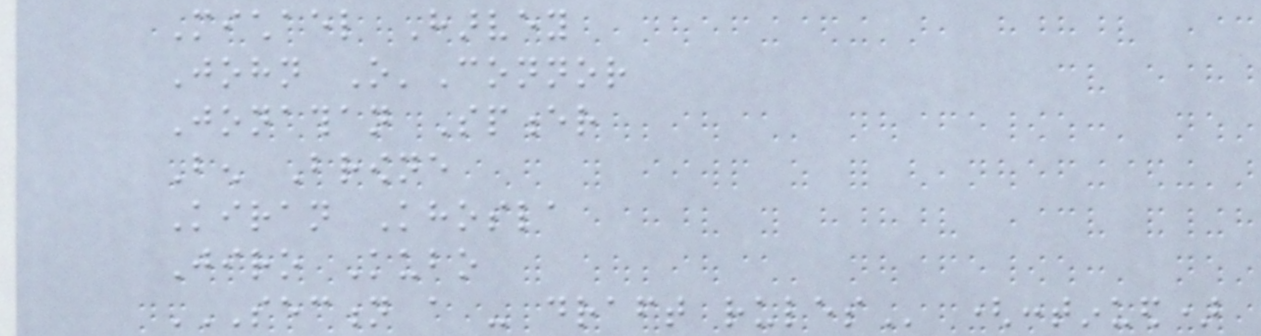Michael Harvey
John O'Connor
Jonathan Spencer
Ben Browne
Kiran Khosla
Jiro Kubo
SECTION A - DRAFT RULES (continued)
